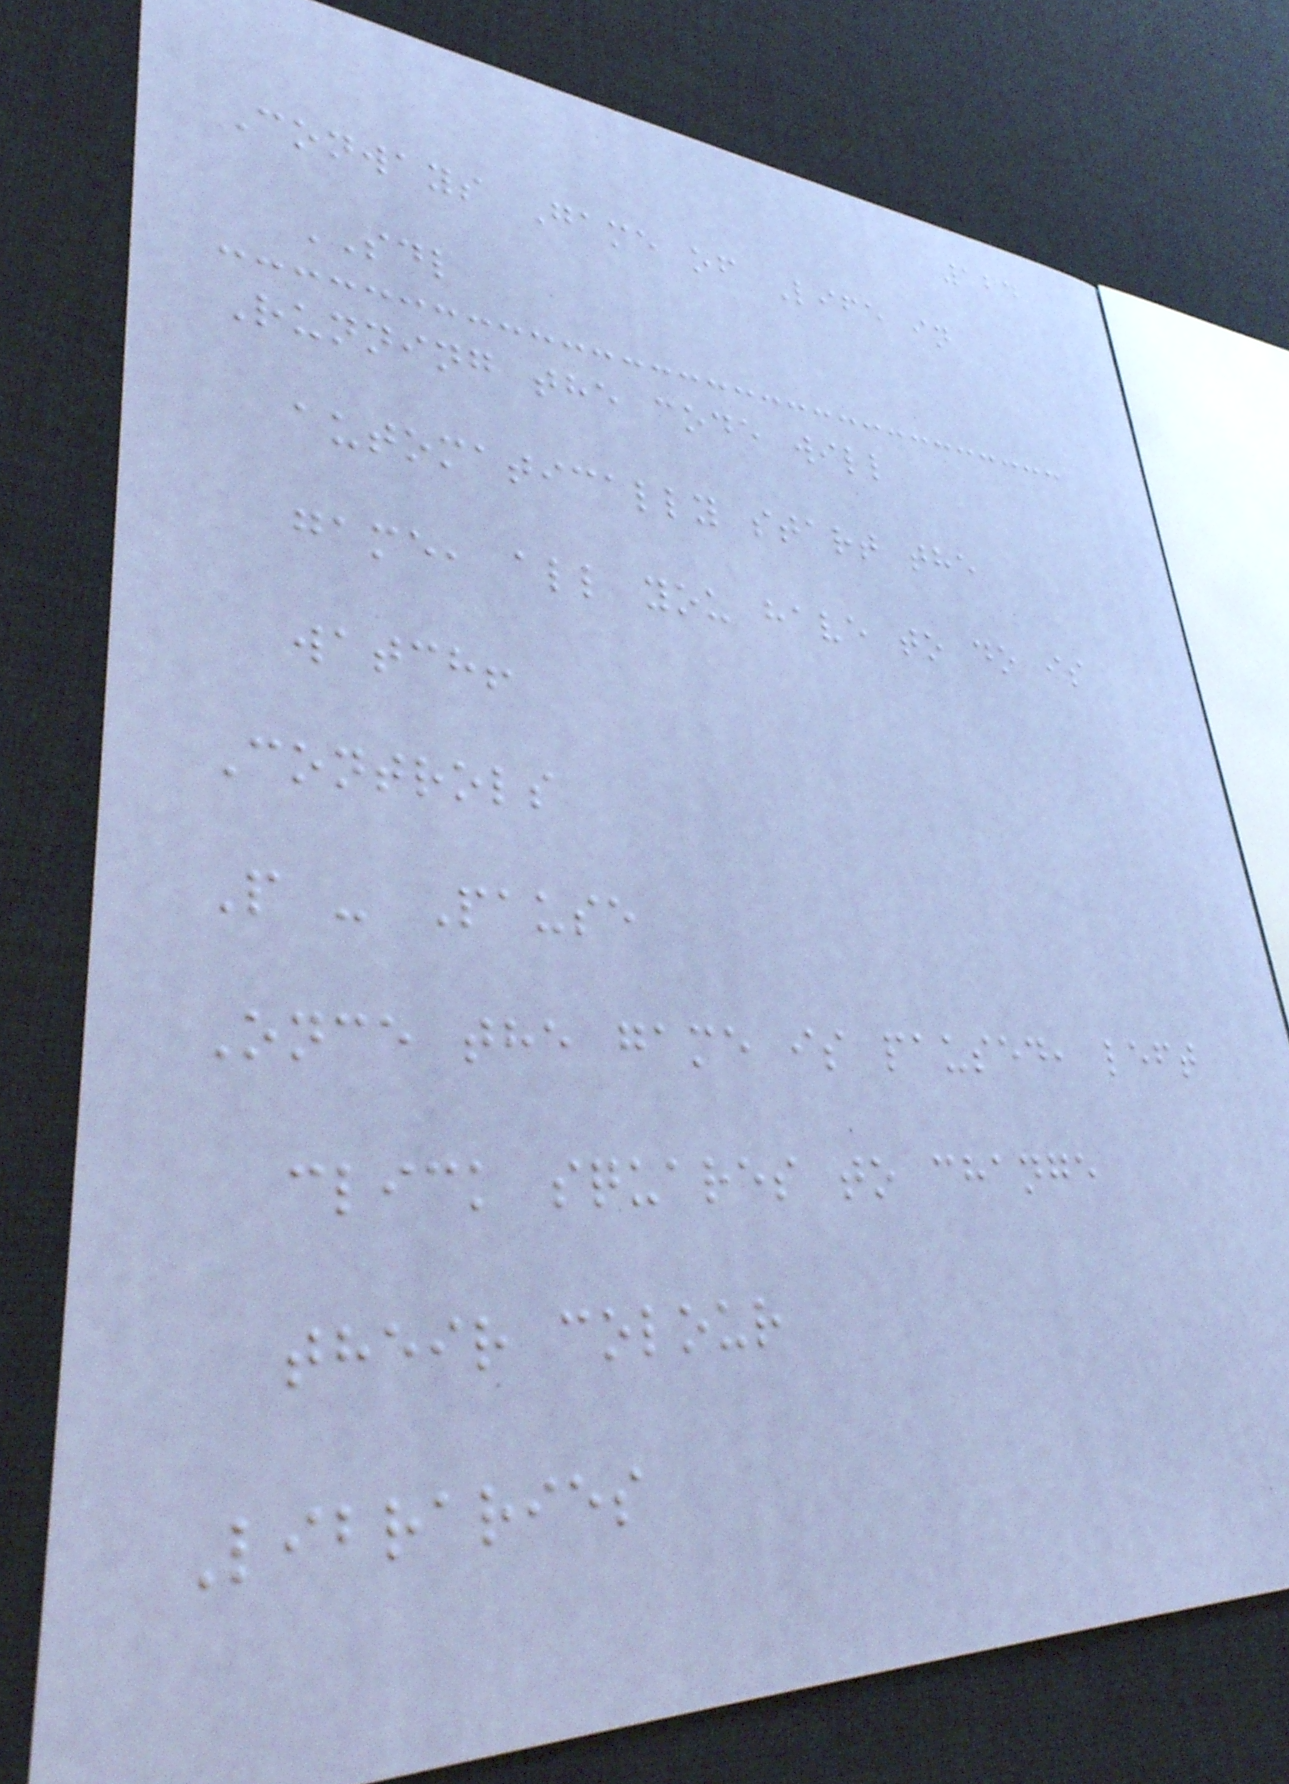124
Conways Game of Life in
SDL
Running the code will
automatically start the
game, all you have to do is
watch!
Controls
P - Pause
Once the game is paused, left
click squares to change
their colour
Libraries
